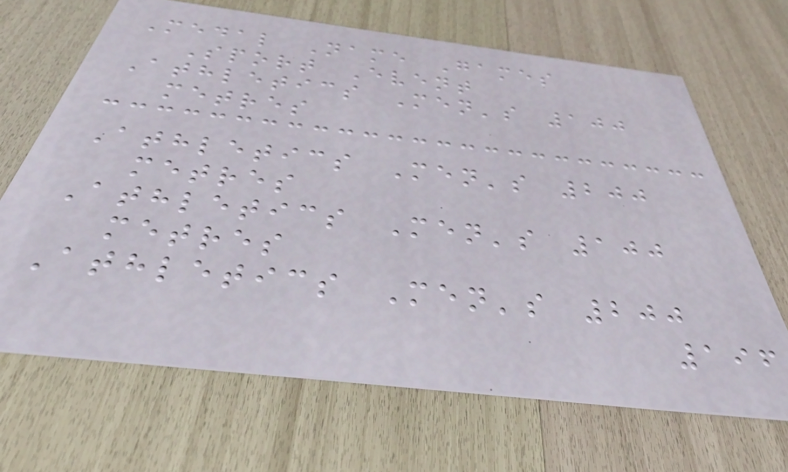Medal Name Games
Sport Event
Athletics Men's 100
metres
Athletics Men's 200
metres
Athletics Men's 100
metres
Athletics Men's 200
196
